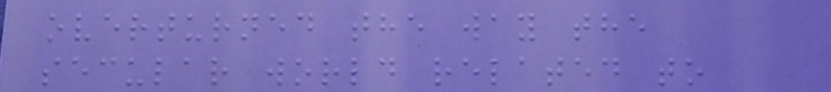overturned the way the
secular world related to
